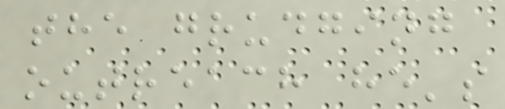the grudging
outreach he's
